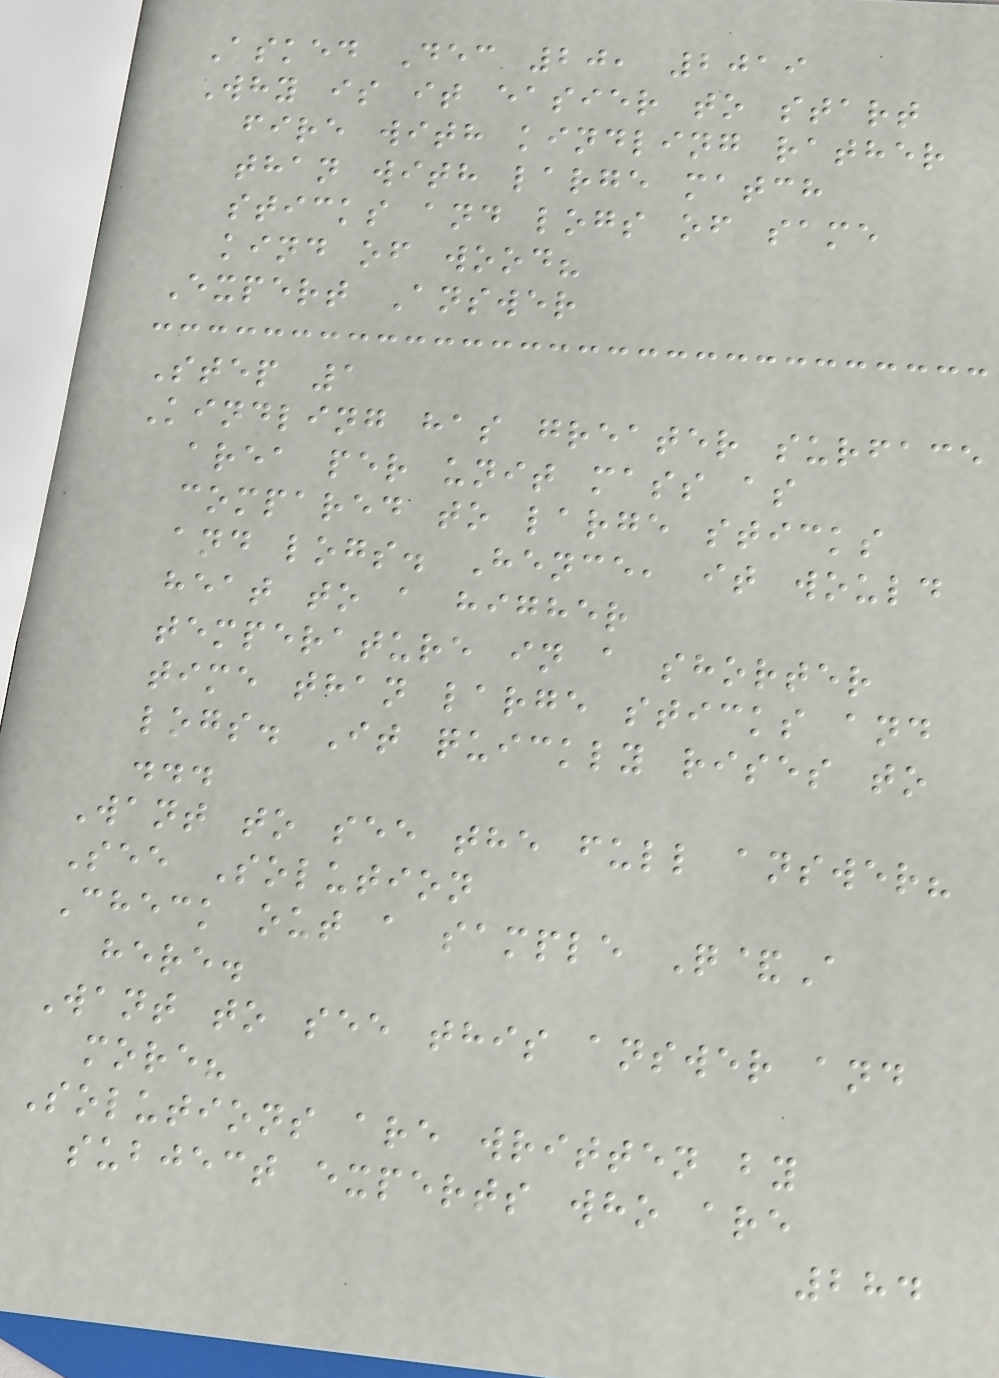Asked Dec 20, 2019
Why is it easier to start
fire with kindling rather
than with large match
sticks and logs of same
kind of wood?
Expert Answer
Step 1
Kindling has greater surface
area per unit mass as
compared to large sticks
and logs. Hence, it would
heat to a higher
temperature in a shorter
time than large sticks and
logs. It quickly rises to
...
Want to see the full answer?
See Solution
Check out a sample Q&A
here.
Want to see this answer and
more?
Solutions are written by
subject experts who are
284
